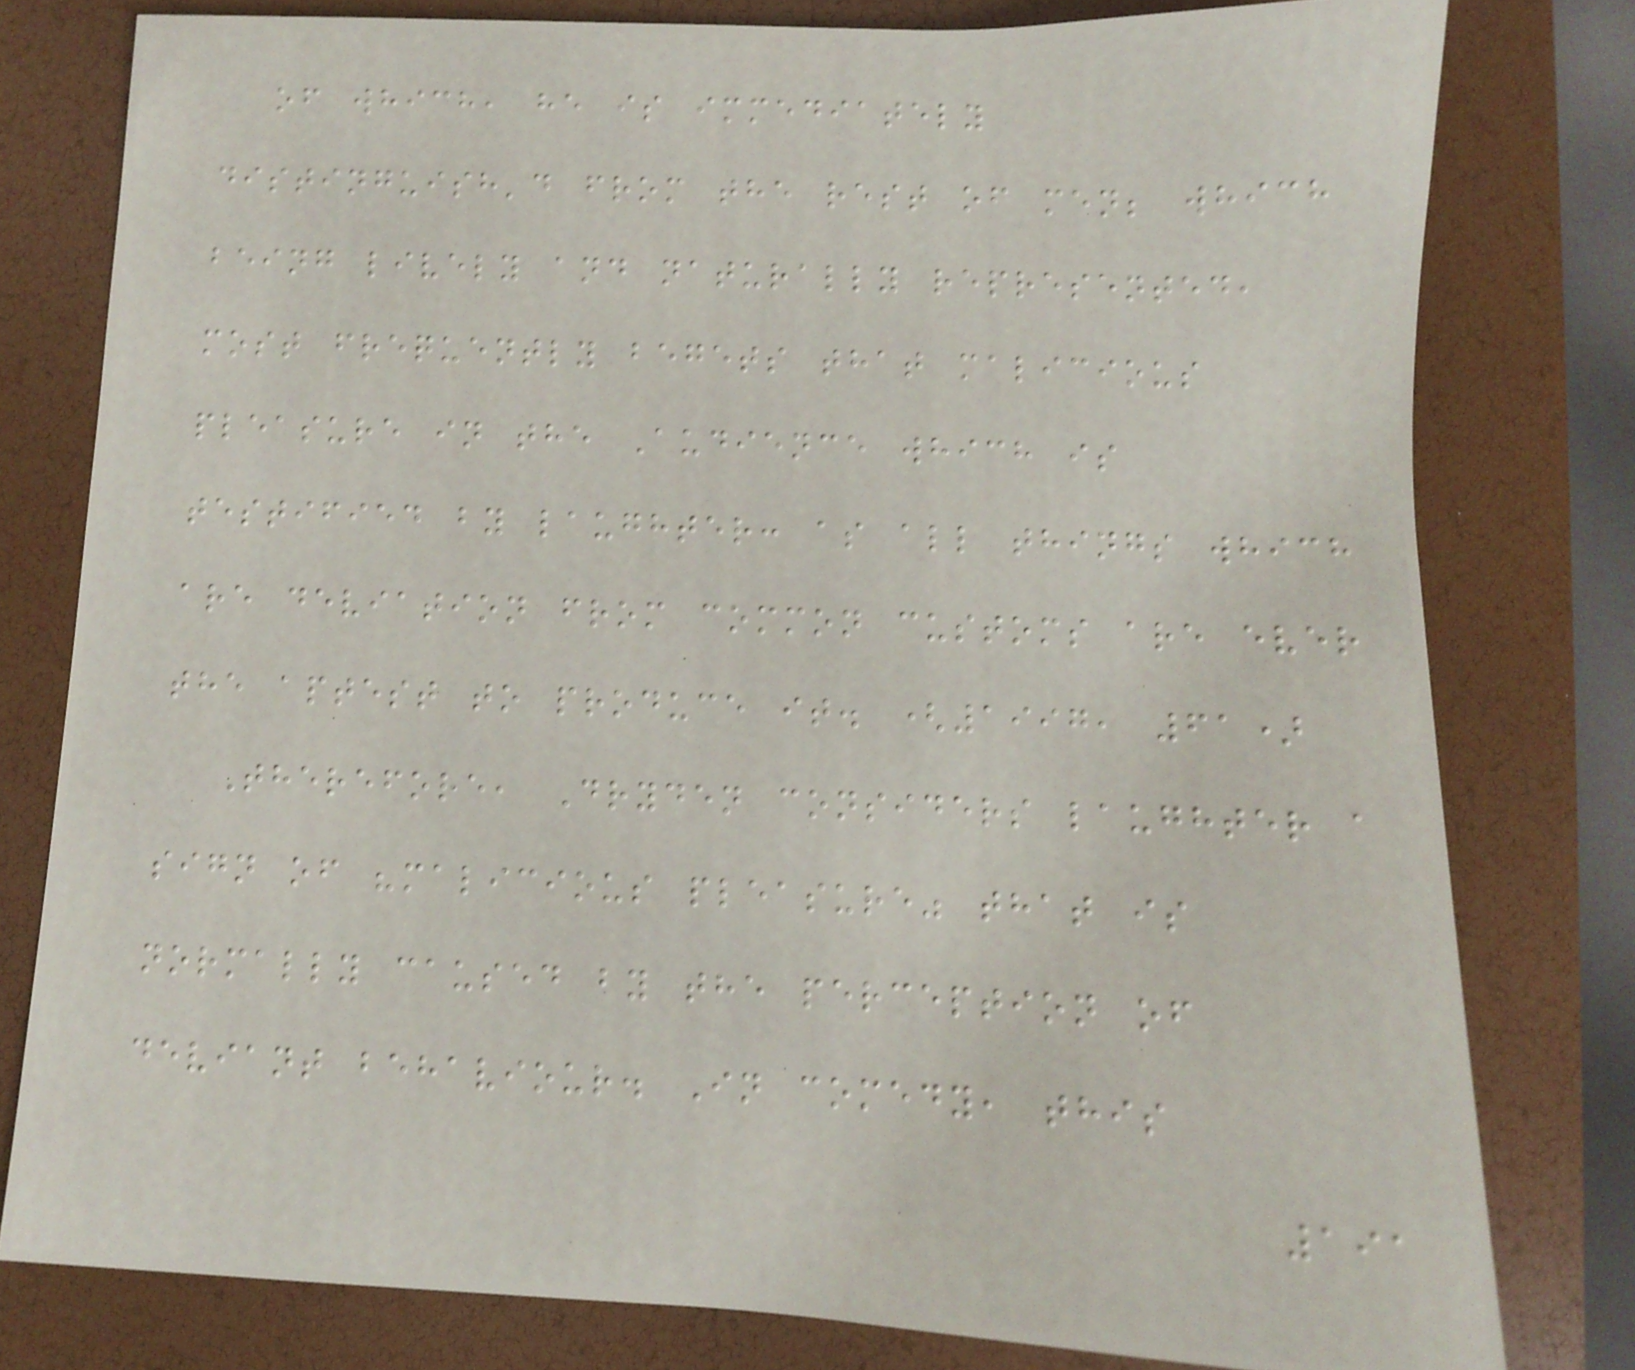of which, he is immediately
distinguish'd from the rest of men; which
being lively and naturally represented,
most frequently begets that malicious
pleasure in the Audience which is
testified by laughter: as all things which
are deviation from common customs are ever
the aptest to produce it. (1997, 61)
Therefore, Dryden considers laughter a
sign of "malicious pleasure" that is
normally caused by the perception of
deviant behaviour. In comedy, this
191
